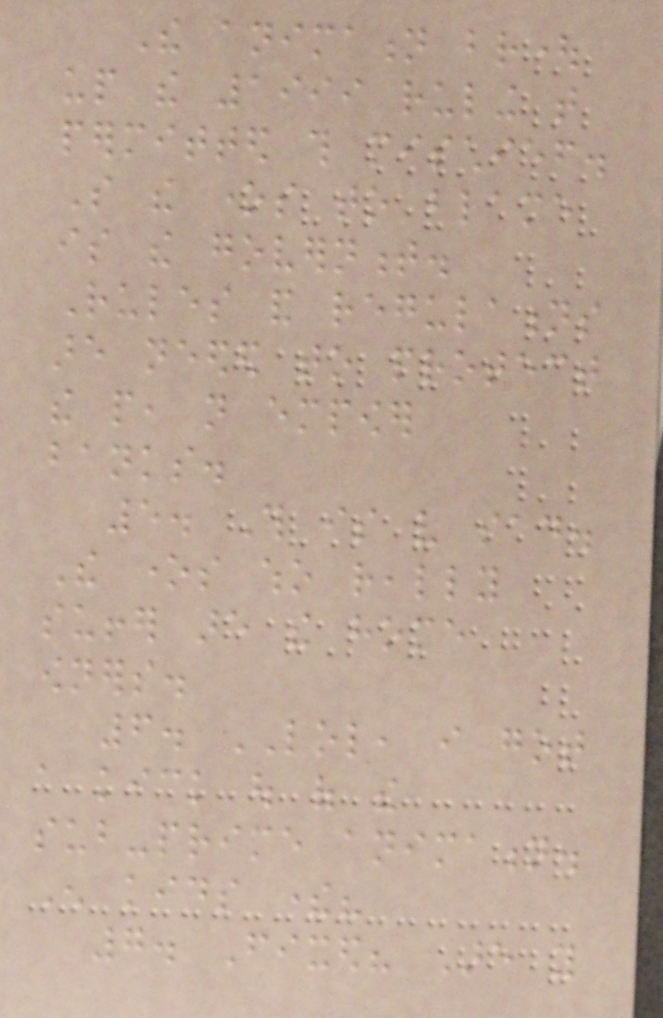The animation brought
up the 1999 ruling that
permitted this mischief.
So the ones to blame
is the government.
Rules and regulations
are needed to protect
the people, not empower
banks.
5. This is very sad.
The ones who really
suffer are the home
owners.
6. LOL, i got
a kick out of the
sub-prime animation.
Enough kids there?
7. Fixed? Are you
